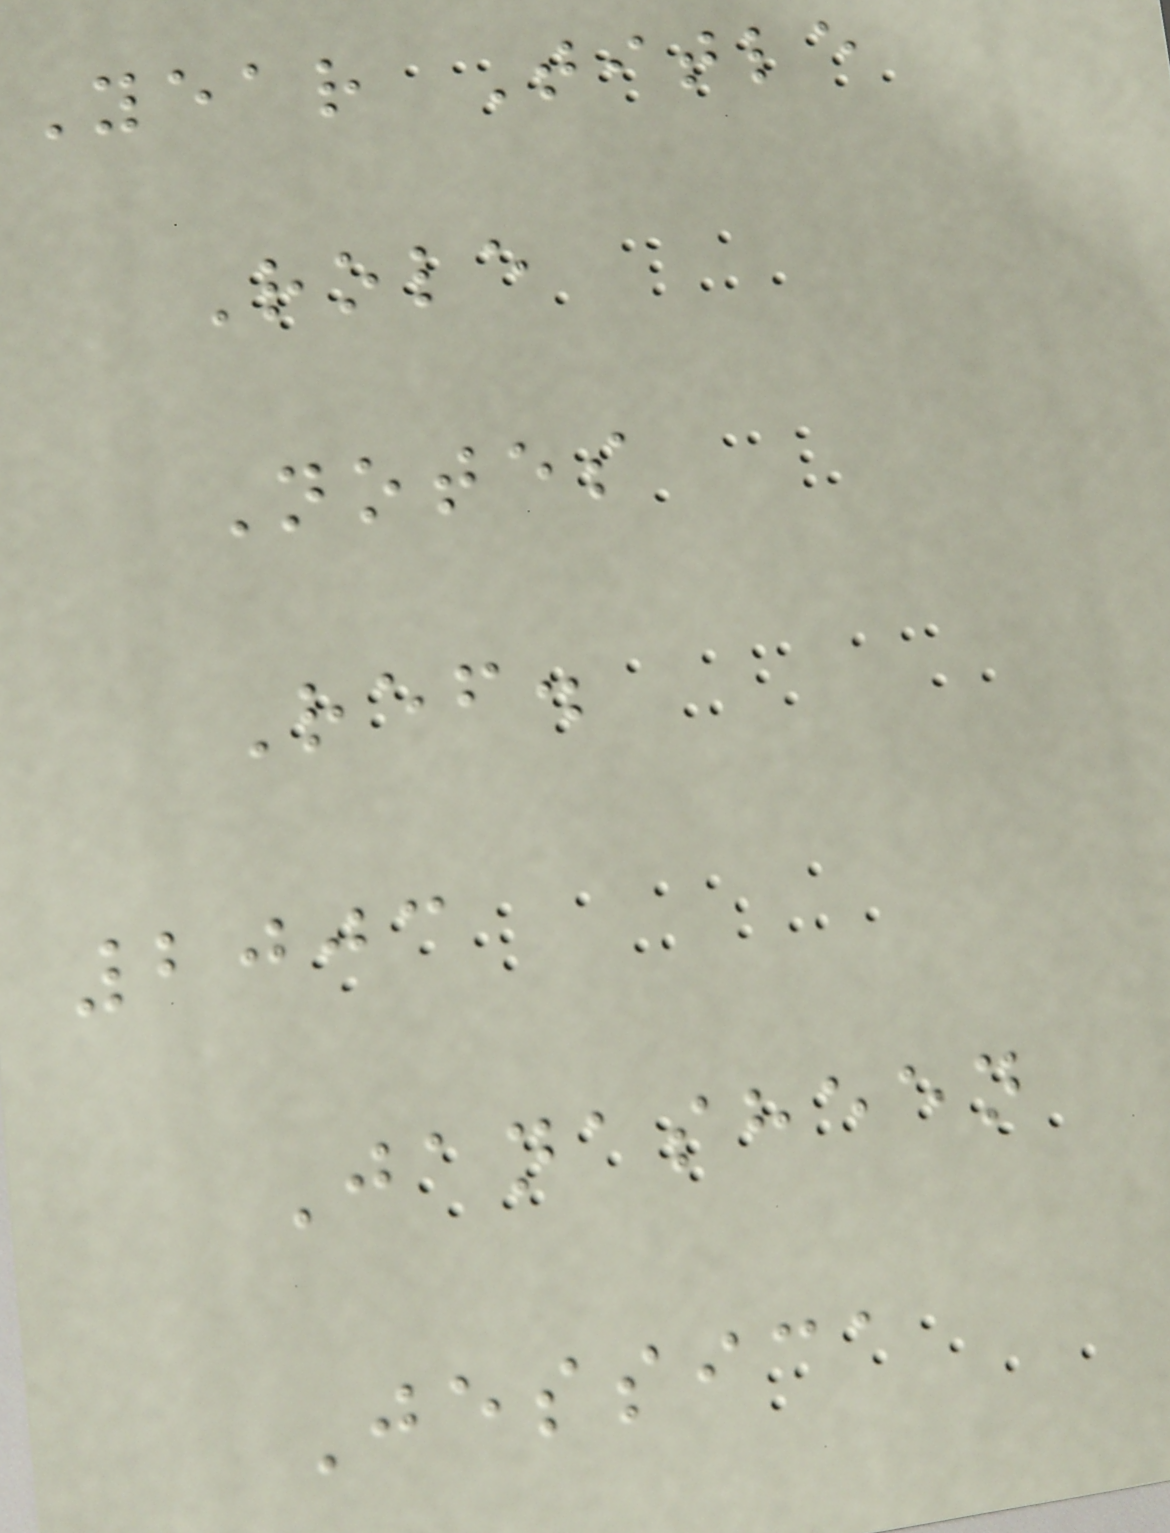Year Title
Role
Notes
Ref.
2003
Janasheen
Jessica
